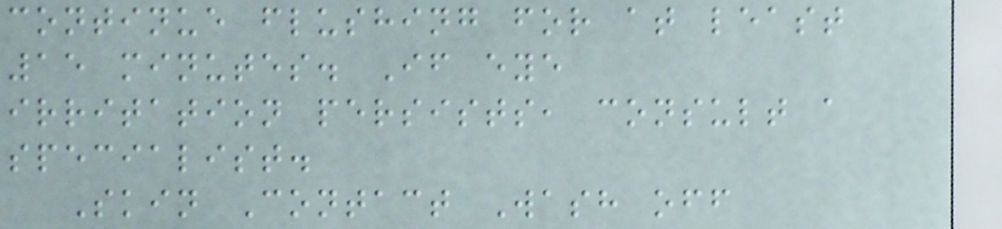continue flushing for at least
15 minutes. If eye
irritation persists, consult a
specialist.
Skin Contact Wash off
